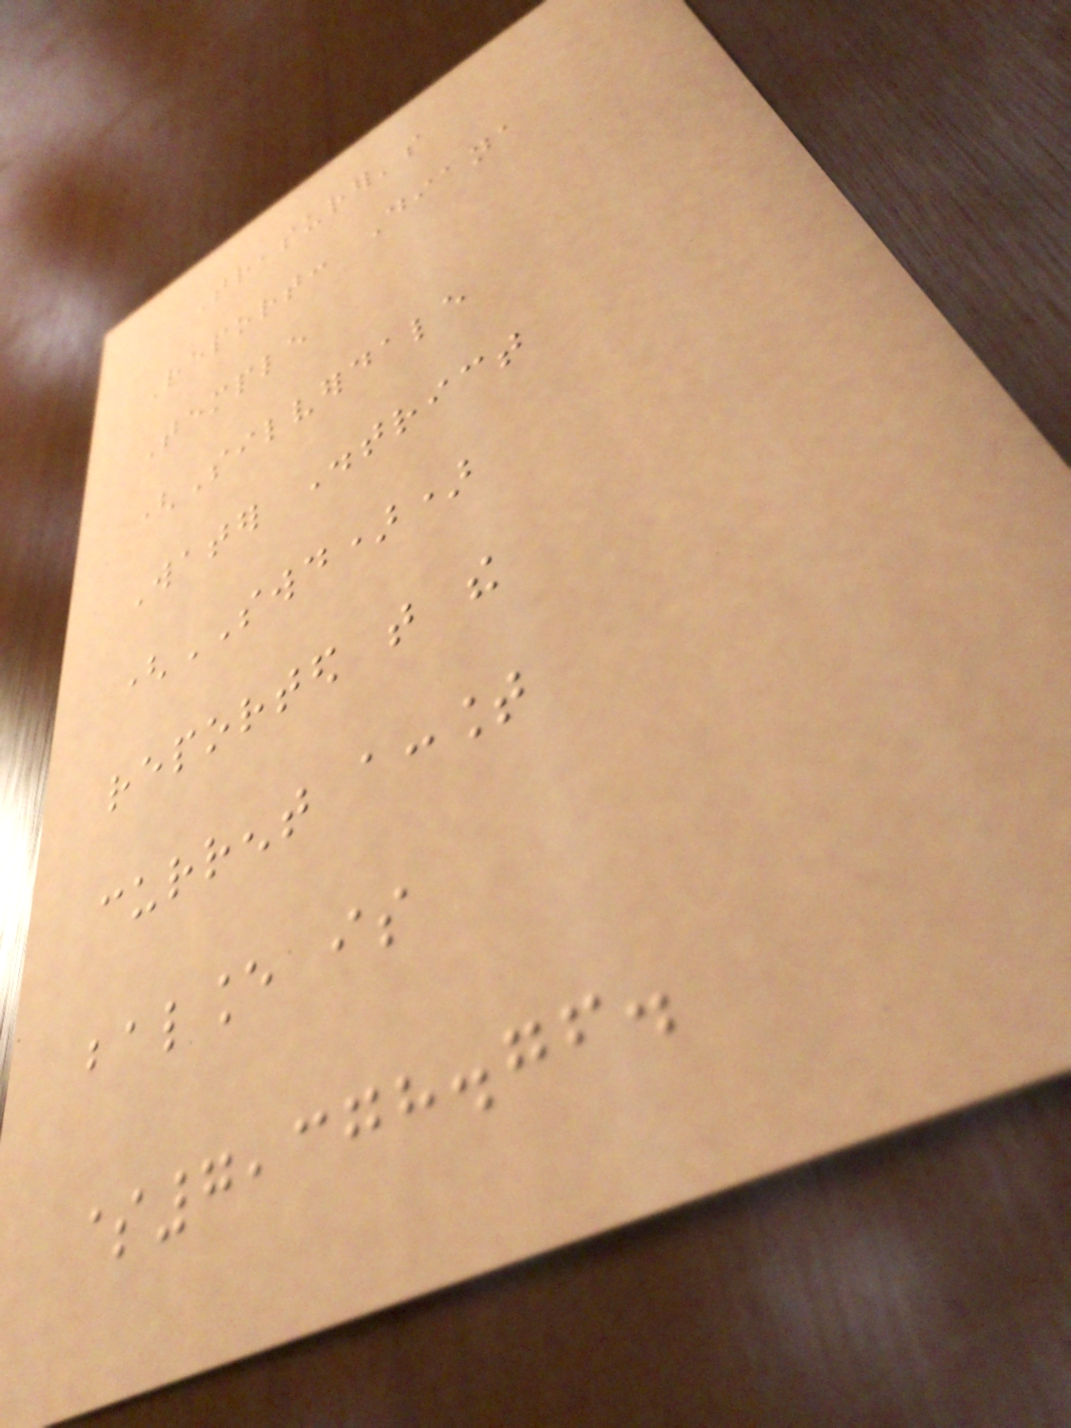Treasurer's
Report: Diana
Temple
(Silverdale
Water District
(SWD))
reported that the
current account
balance is
$7,378.76.
